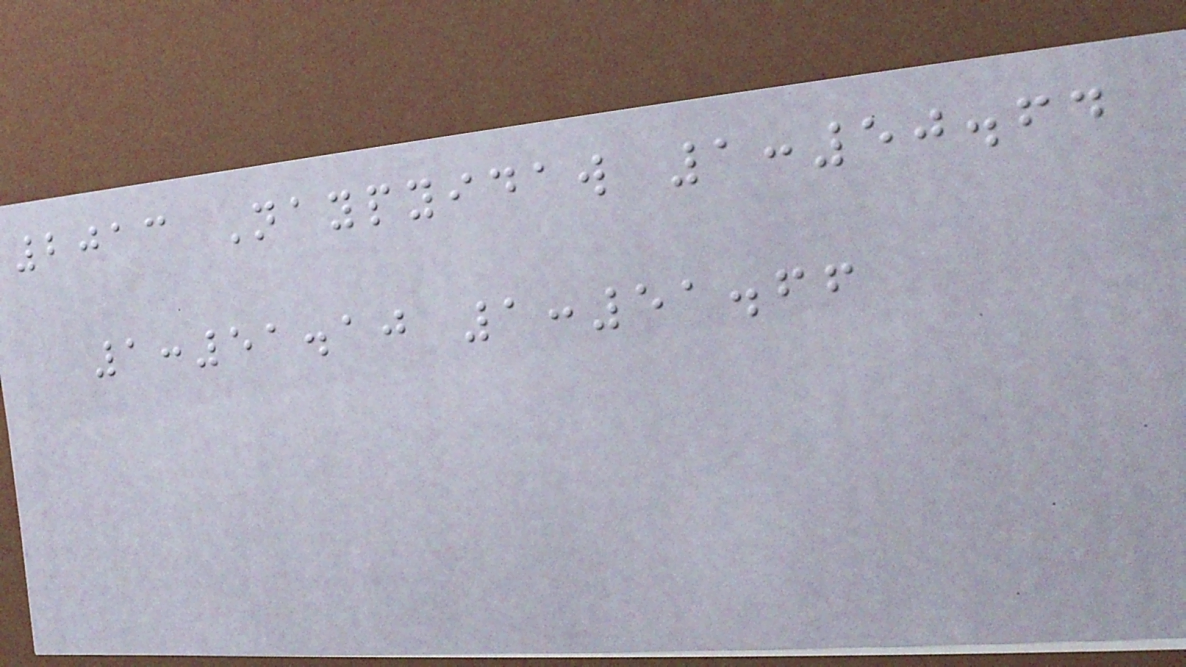2013 Naypyidaw 1:50.64
1:51.10 1:51.66
